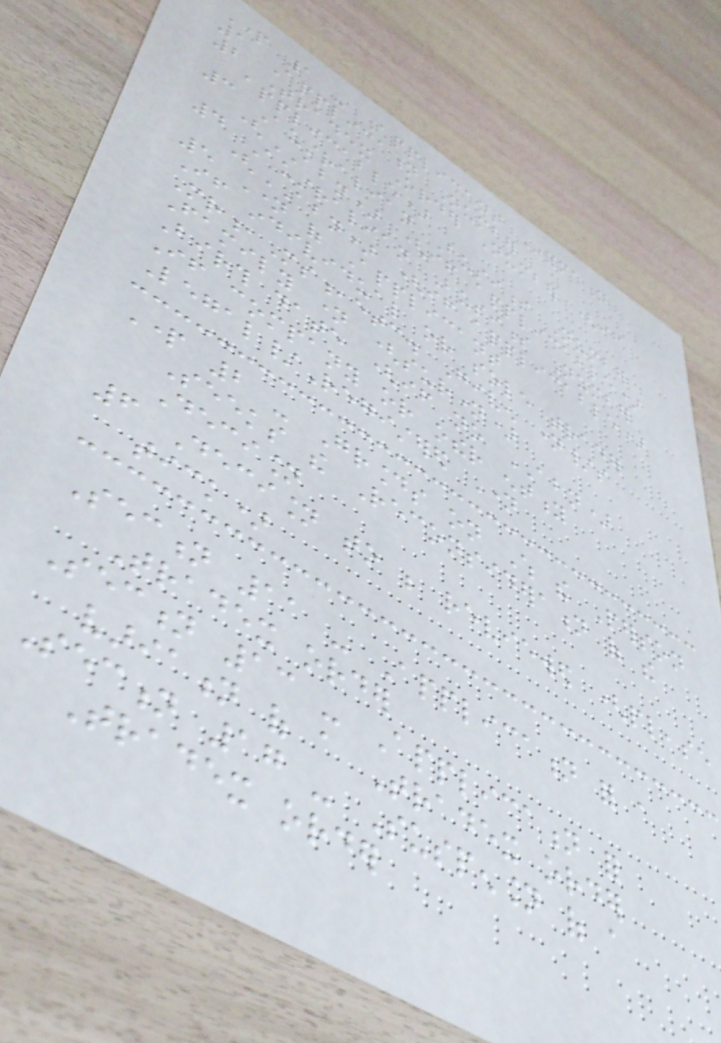Part 1 - Applicant Information
1 Application Number
2 Tradex Order Number (if
applicable)
3 Australian Business Number
(ABN) (if applicable)
4 Australian Business Number
(ABN) (if applicable)
5 Name of Applicant
If individual or sole trader
Mr,Ms,etc. Given name/s
Family name (surname)
Birth date (if no ABN)
If company or other entity
Legal/Registered Name
Part 2 - Grounds on Which the Person
Seeks the Reconsideration of the
Decision
6 Decision to be reviewed (please
tick)
Section 11 - Application for a
Tradex order
Section 13 - Application for
variation of a Tradex order
Section 17 - Suspension of a
Tradex order
